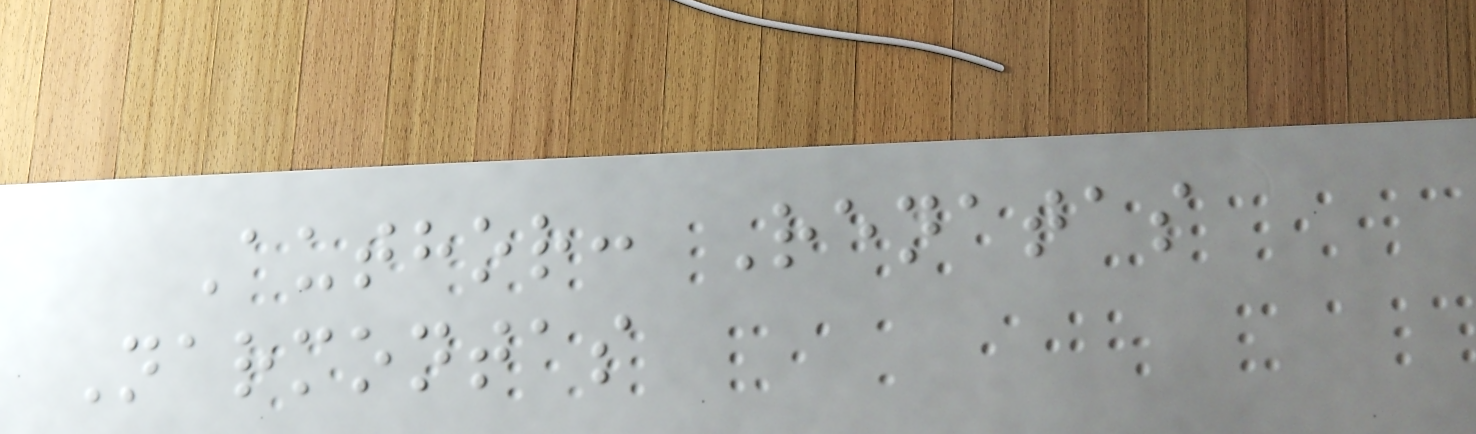Author: Renatas
Narmontas
